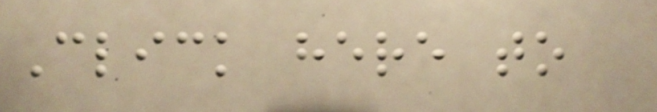Click here to
